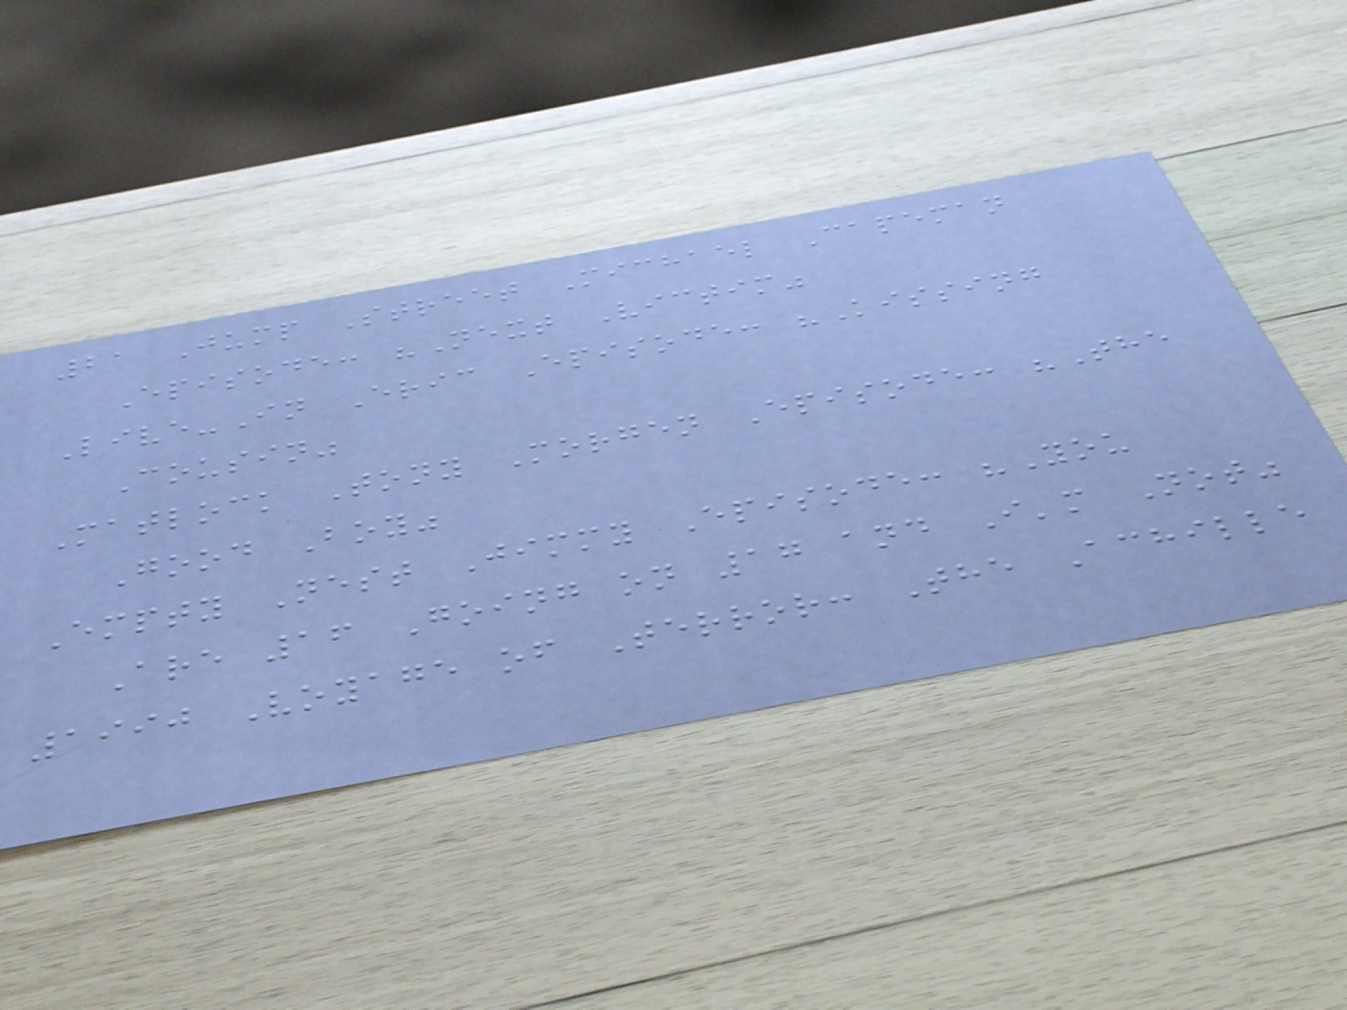21 Jump Street Michael Capeman
Episode: "Next Victim"
Live-In Eric Episode: "Kissing
Cousin"
Matlock Tony Morgen Episode: "The
Good Boy"
Empty Nest Jimmy Episode: "You
Are 16 Going on 17 and I'm Not"
1990 Voyage of Terror: The Achille
